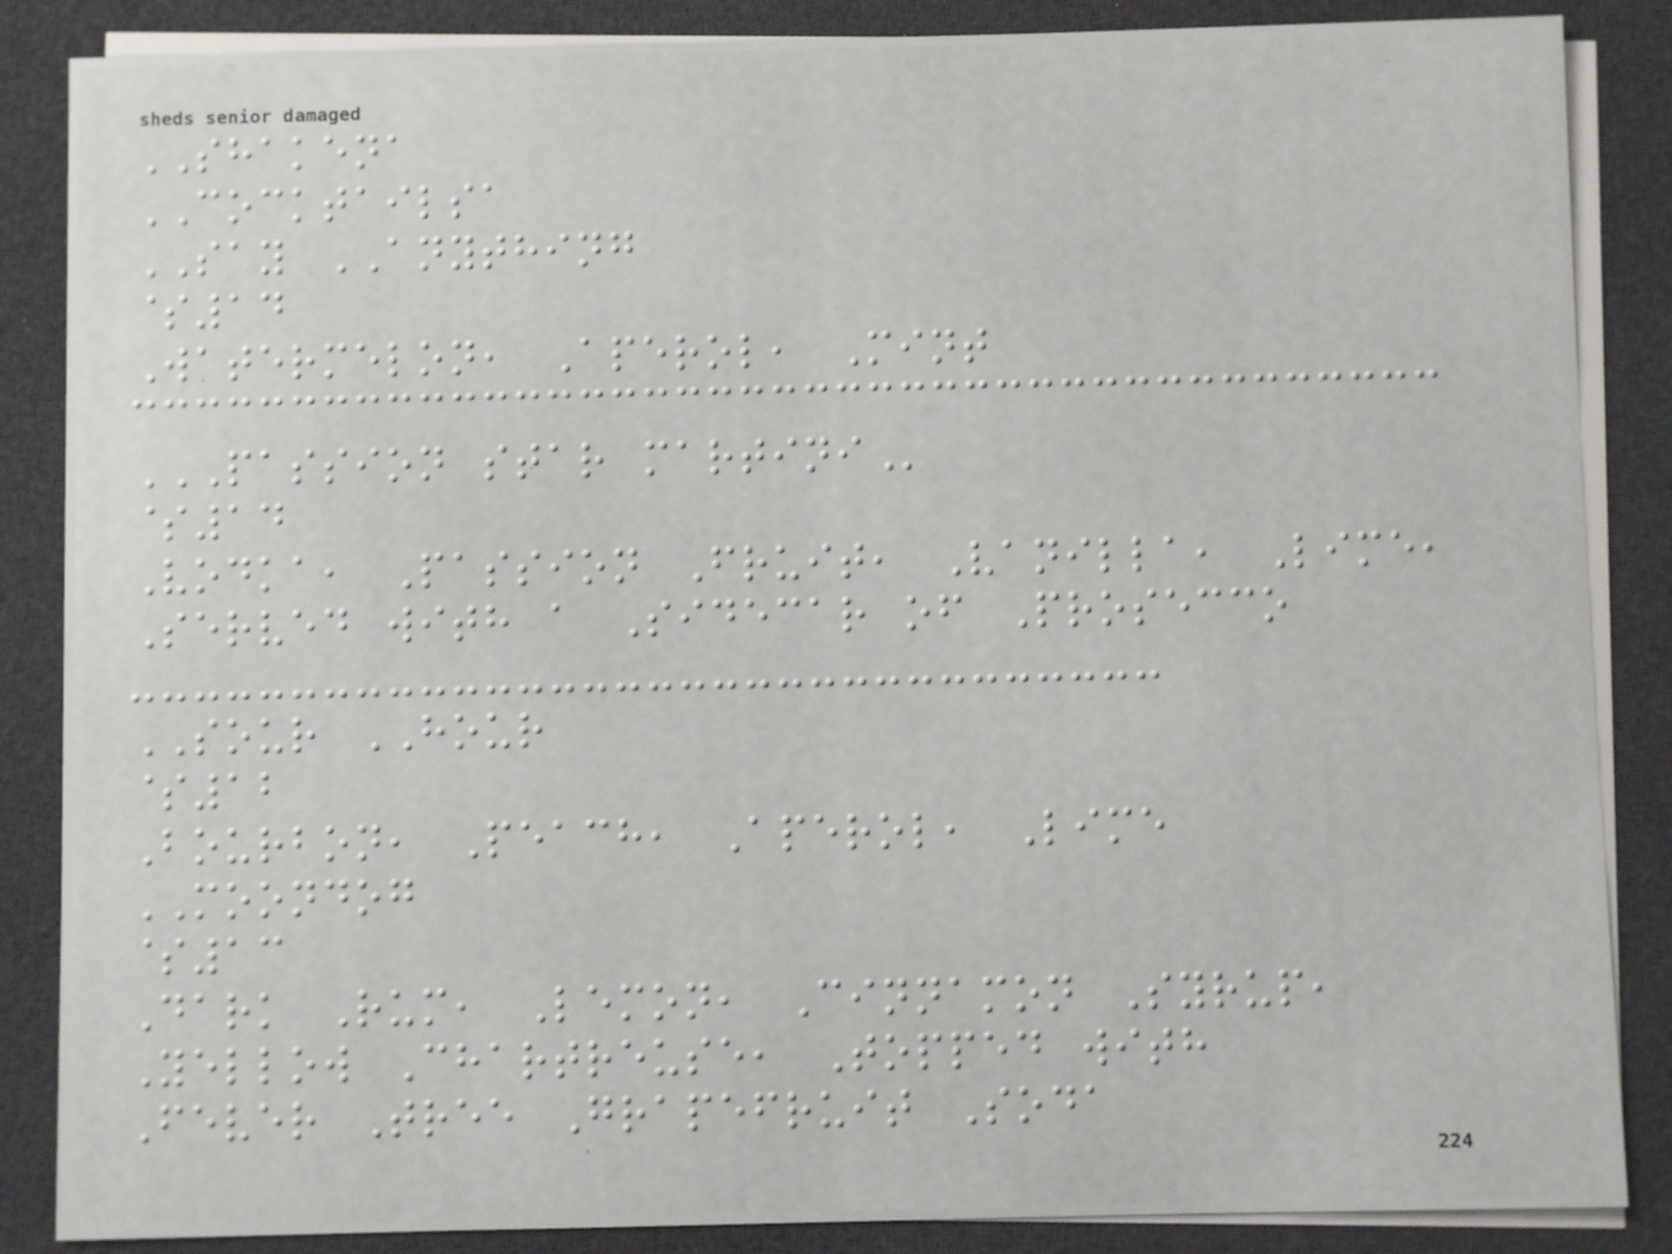SHAKENA
COCKTAILSA
SAY ANYTHING
$14
Watermelon, Aperol, Mint
PASSION STAR MARTINI
$14
Vodka, Passion Fruit, Vanilla, Lime,
Served with a Sidecar of Prosecco
SOUR HOUR
$12
Bourbon, Peach, Aperol, Lime
MOONDOG
$13
Dark Rum, Lemon, Cinnamon Syrup,
Yellow Chartreuse, Topped with
Fever Tree Grapefruit Soda
